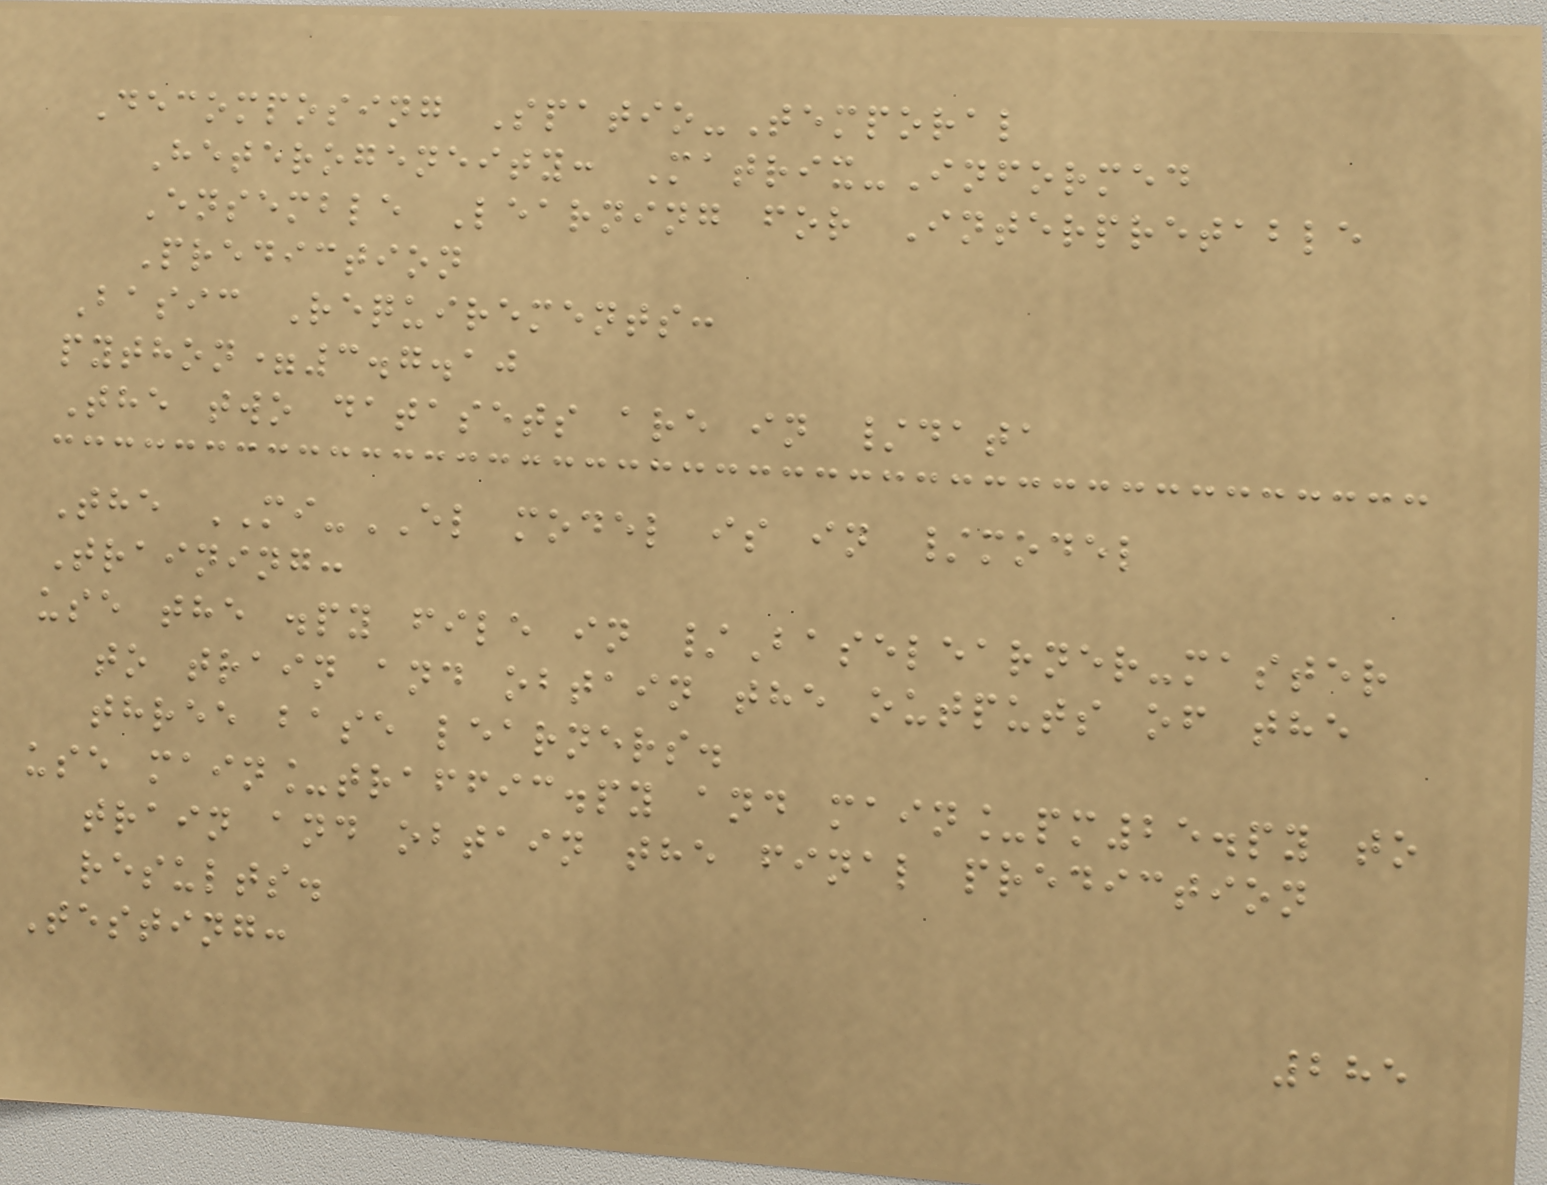Decomposing Spatio-Temporal
Heterogeneity: Matrix-Informed
Ensemble Learning for Interpretable
Prediction
Basic Requirements:
python=3.7.10
The two datasets are in /data
The MI-EL model is in /model
Training:
use the .py file in /Baselearner-master
to train and obtain the outputs of the
three base learners.
use main_traffic.py and main_pm25.py to
train and obtain the final prediction
results.
Testing:
285
